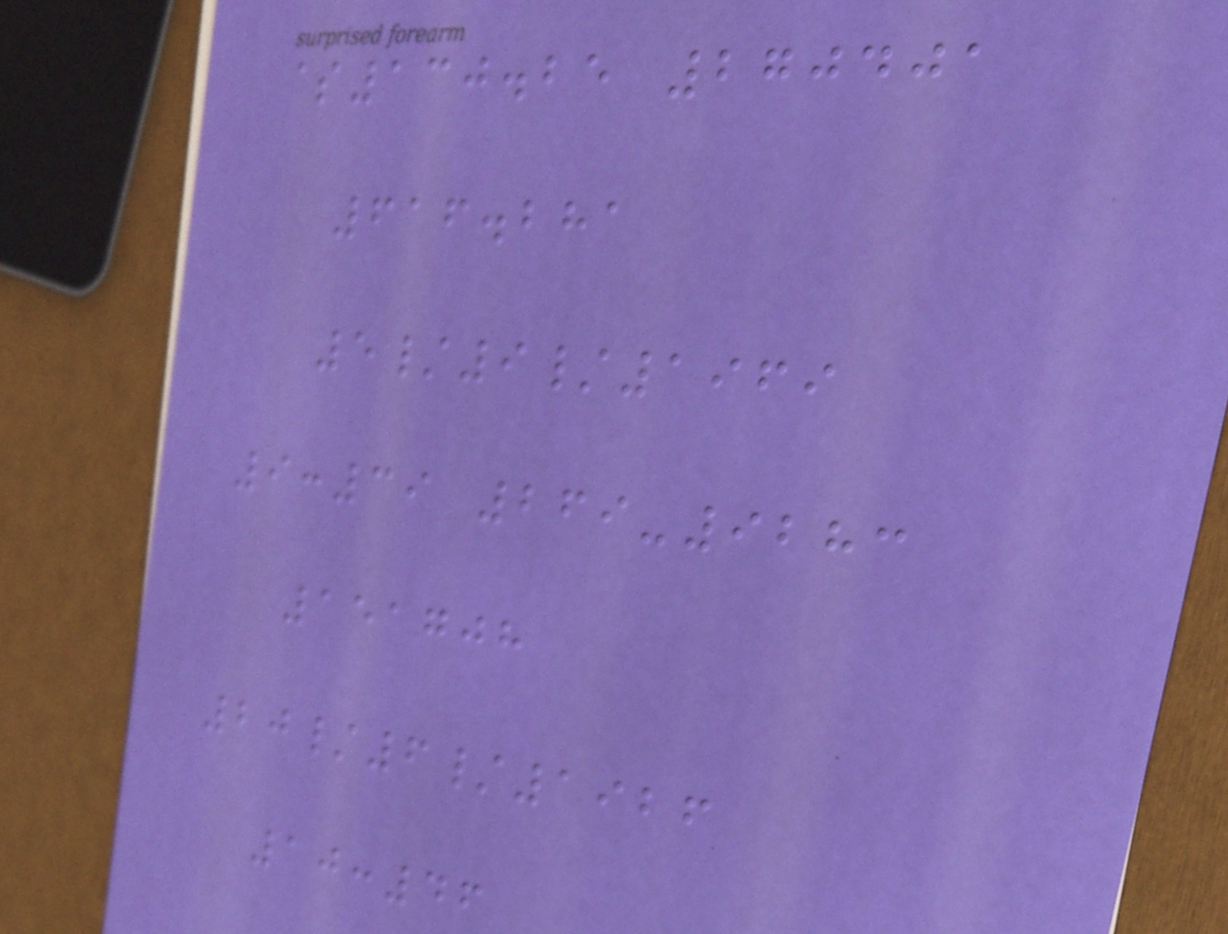$130.25 270401
616.281
5/9/1969
9:39 269-9283
151708
20/6/1926
10:46
